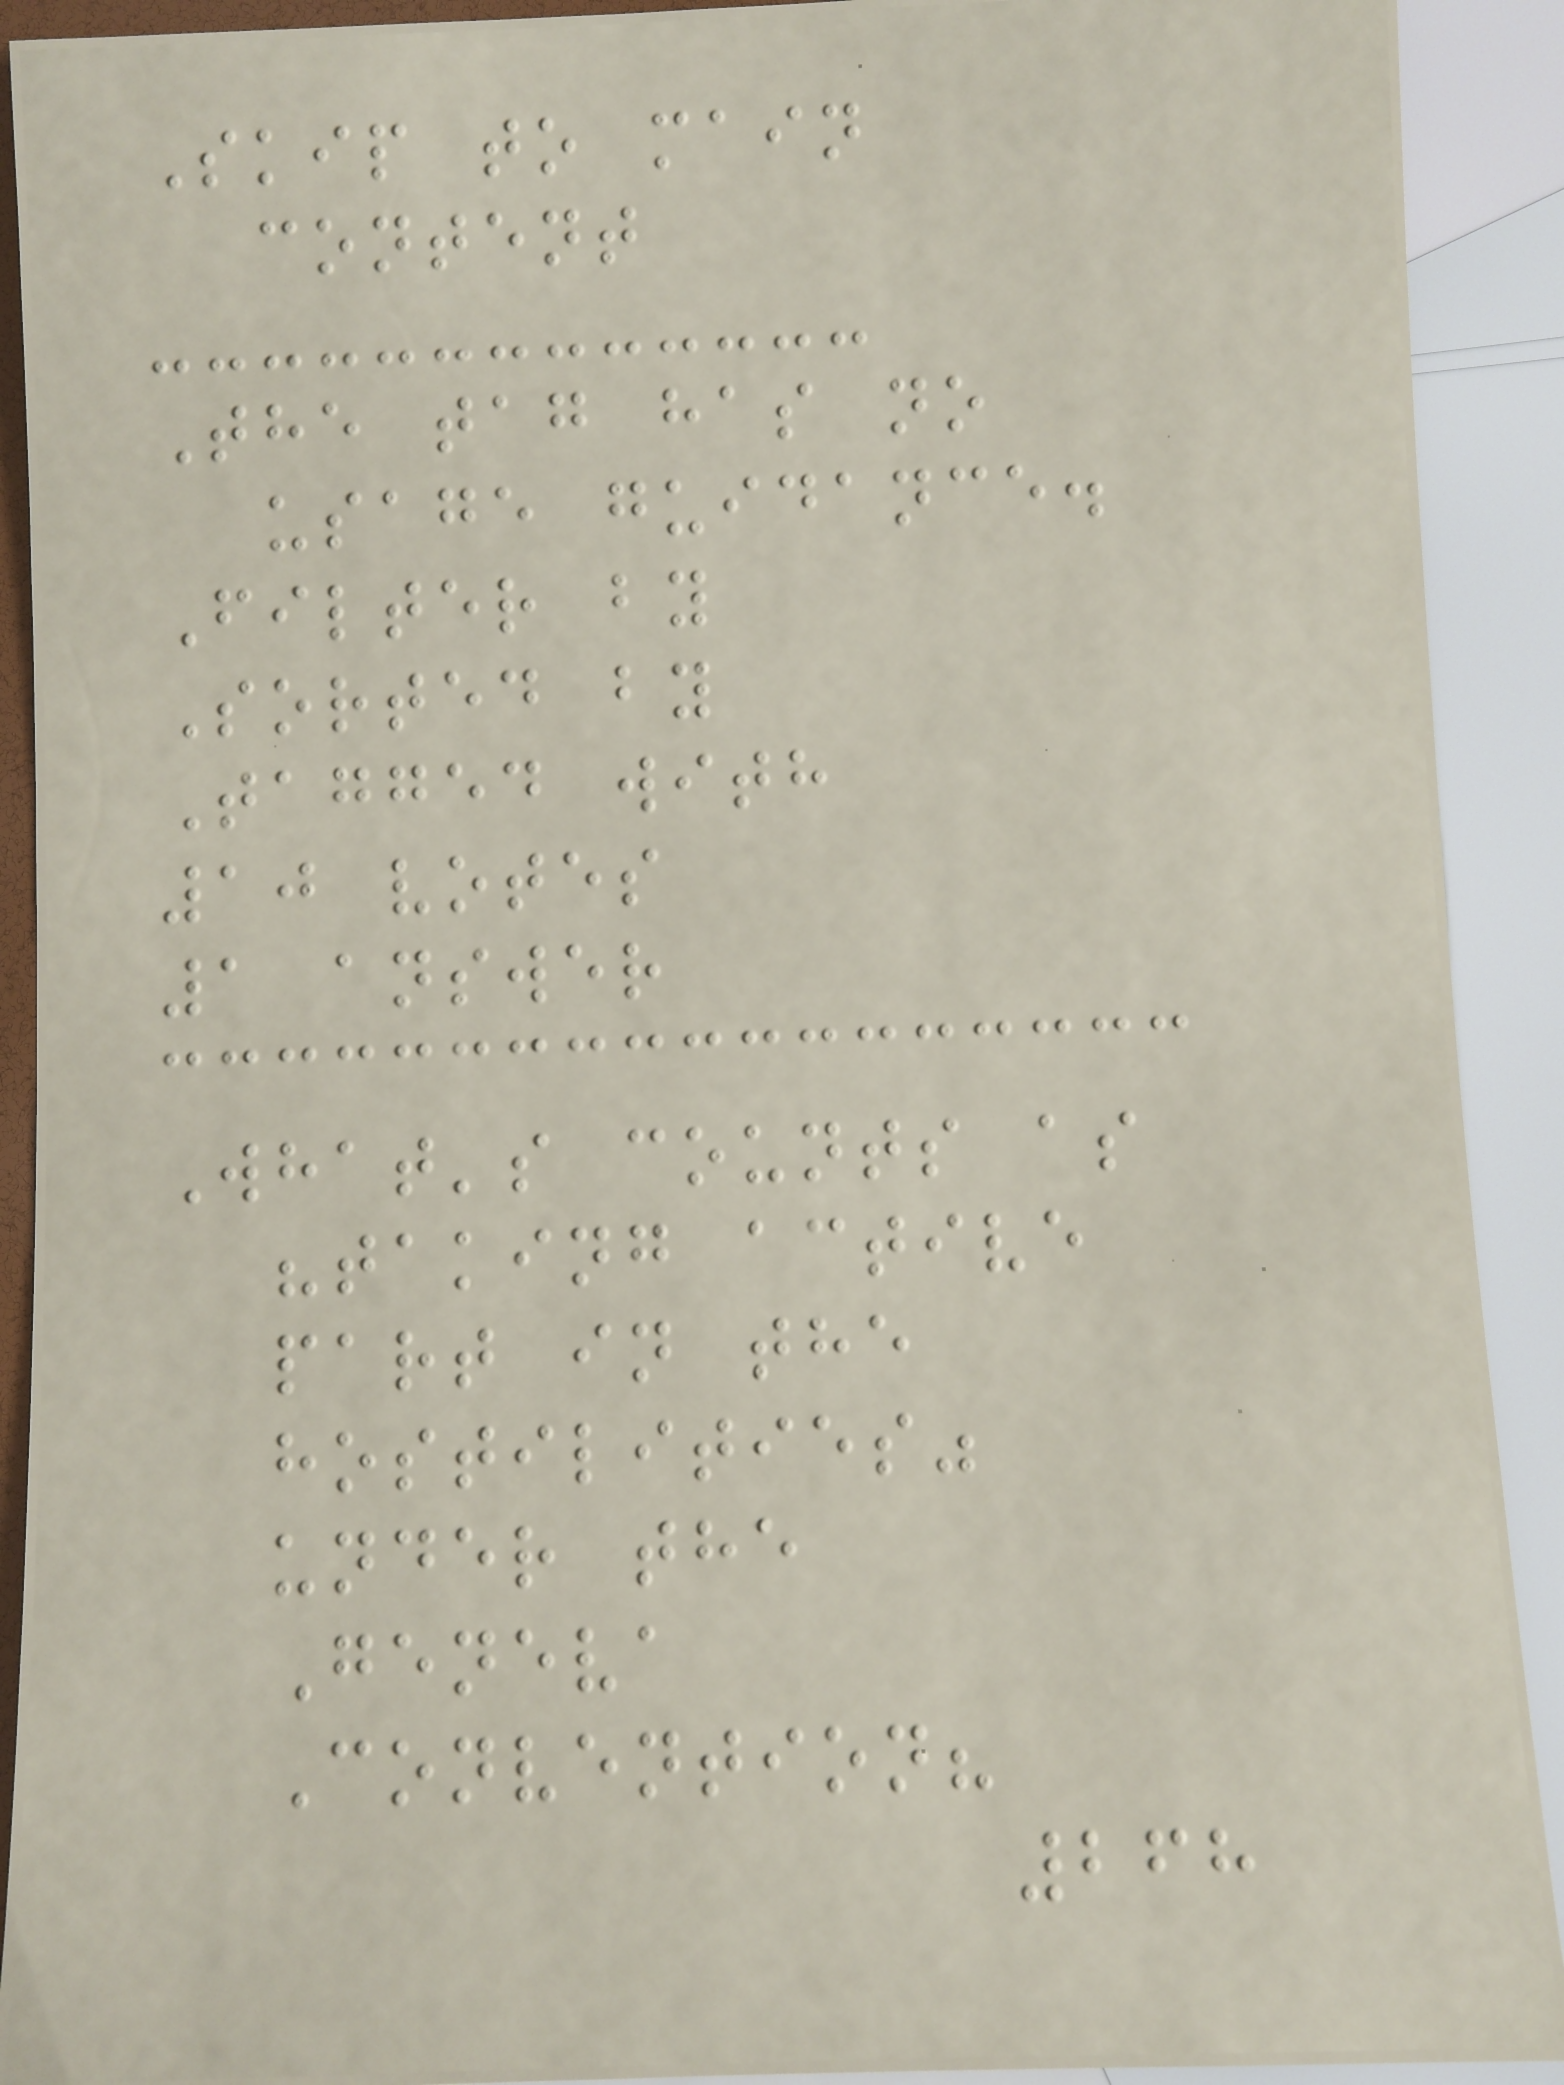Skip to main
content
The tag has no
usage guidance.
Filter by
Sorted by
Tagged with
10 votes
1 answer
What's counts as
"taking active
part in the
hostilities"
under the
Geneva
Convention?
268
